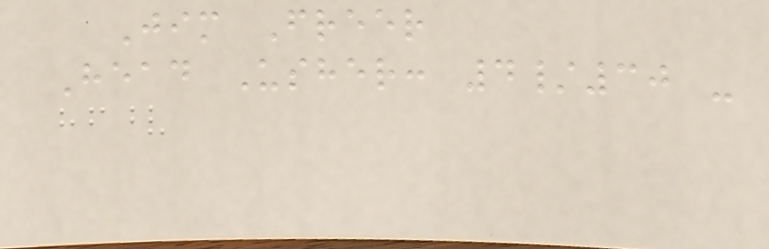Jim Freer
Head Usher: 4/30 -
